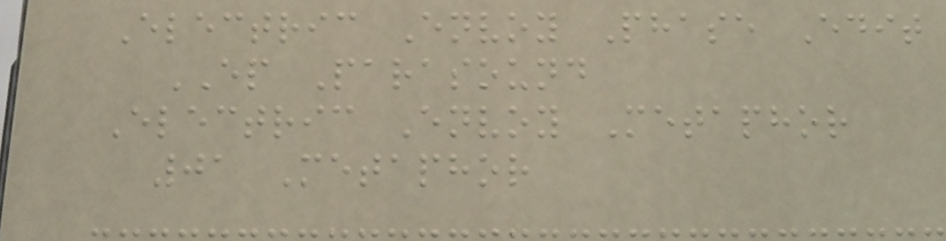Electric Envoy Phase Edit
EP Parasound
Electric Envoy Metaphor
01 Metaphor
